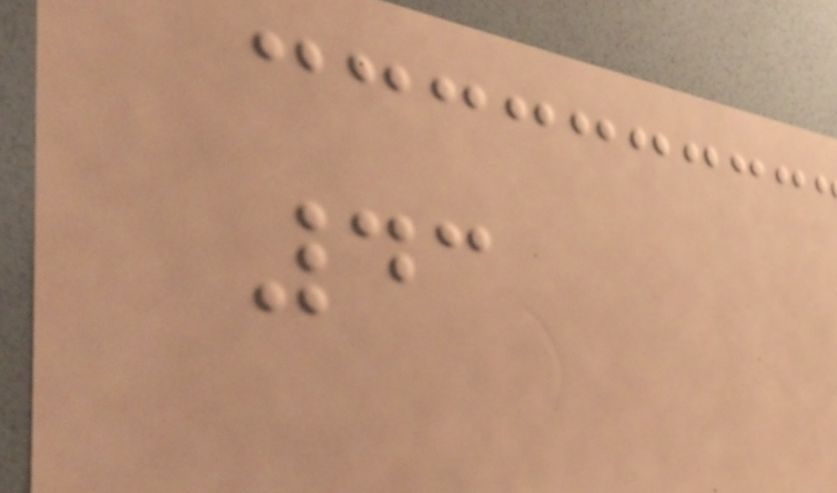43
